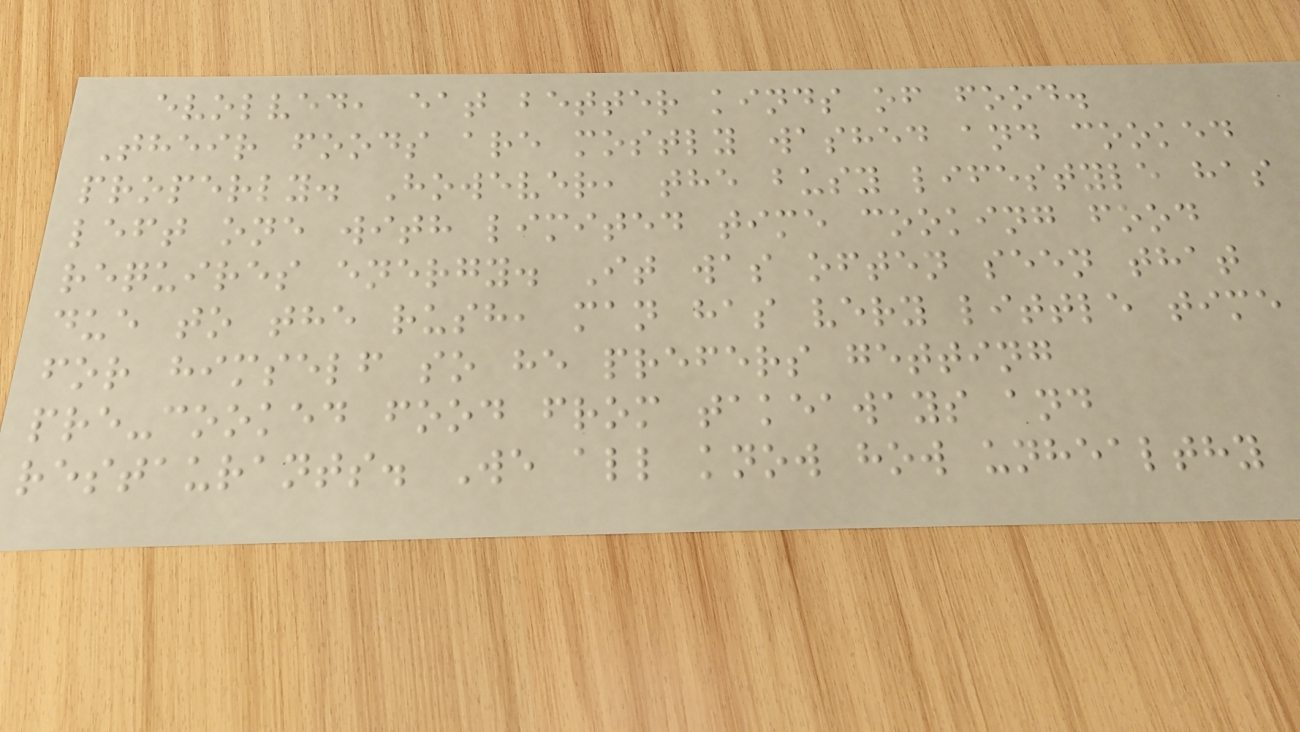evolved, eat better kinds of food.
Their foods are mostly washed and cooked
properly. However, the busy lifestyle has
left one with limited time cooking food
requires energy. It was often seen that
due to the rush, man has very little time
for himself so he prefers getting
pre-cooked food from takeaways and
restaurants. We all know how unhealthy
